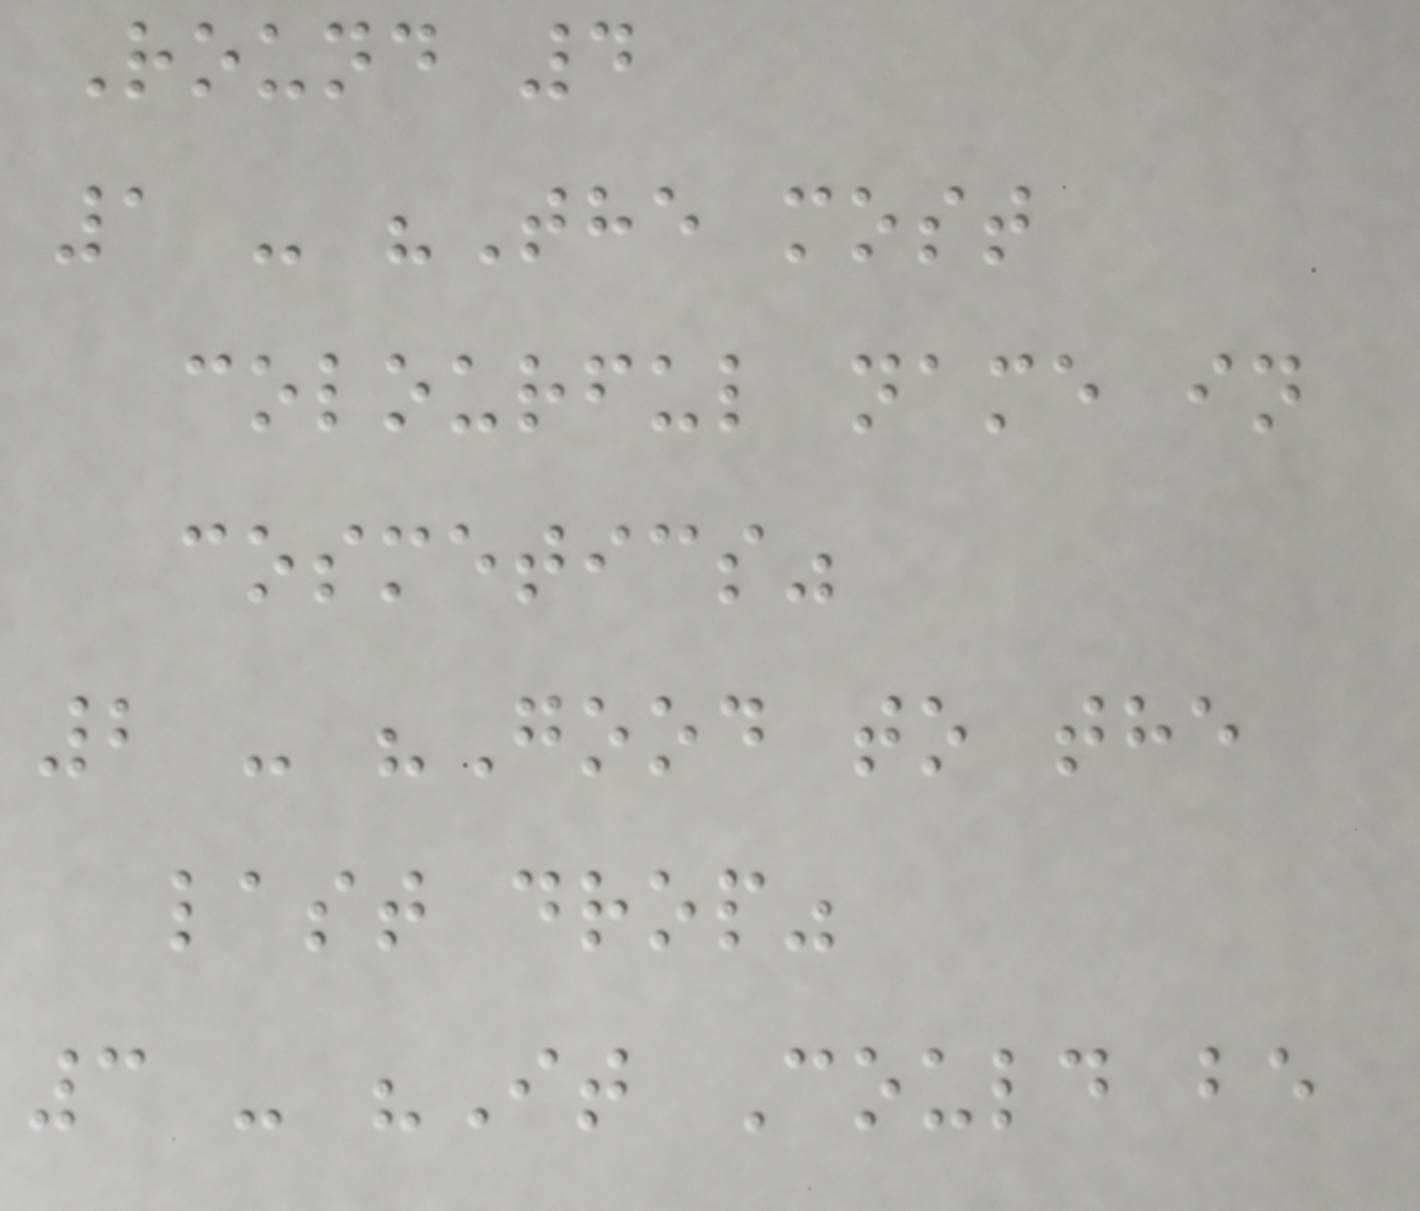Round 4
1 - "The most
colourful name in
cosmetics"
2 - "Good to the
last drop"
3 - "It Could be
